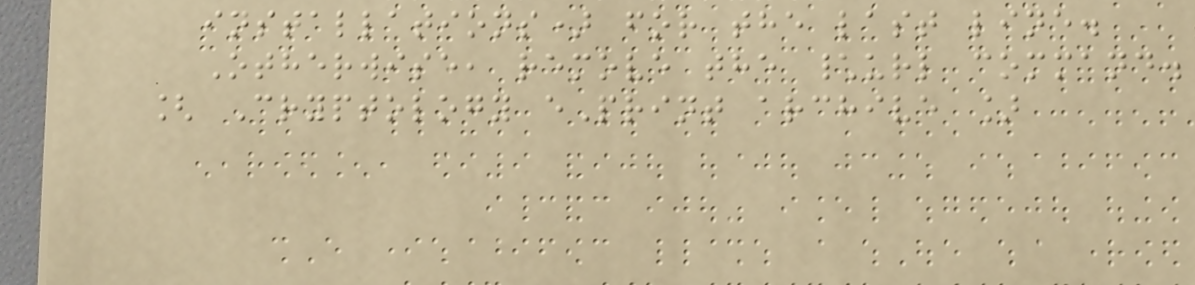installations) for the last line.
Otherwise, remove the \url command.
[ Cryptology ePrint archive ]
